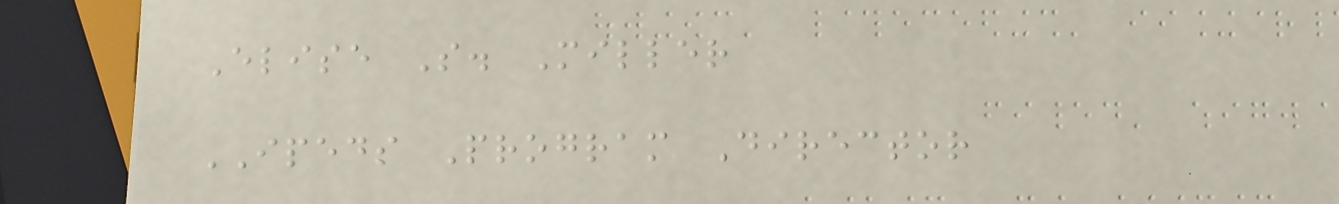Elise S. Miller
IPEDS Program Director
